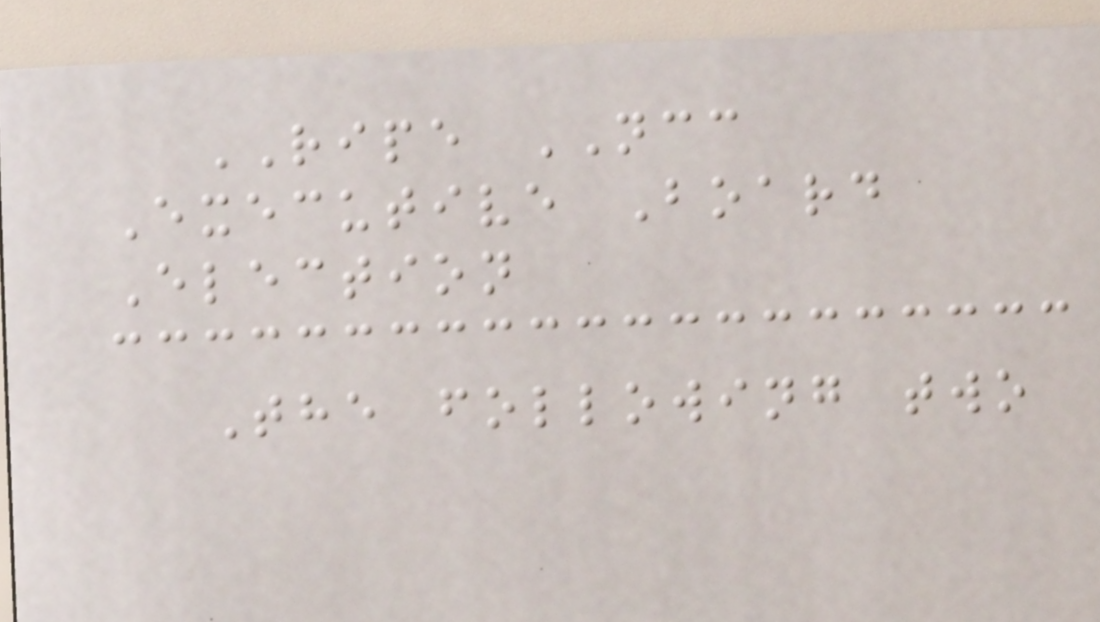RIPE NCC
Executive Board
Election
The following two
